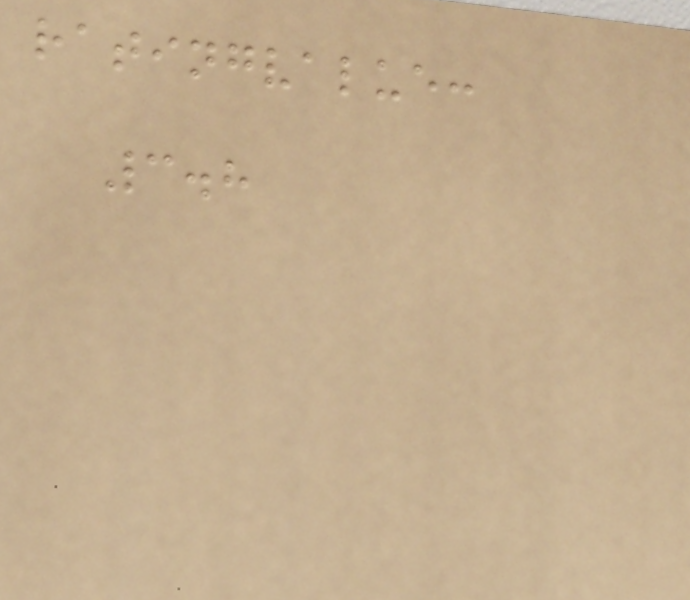ratingvalue:
3.8
